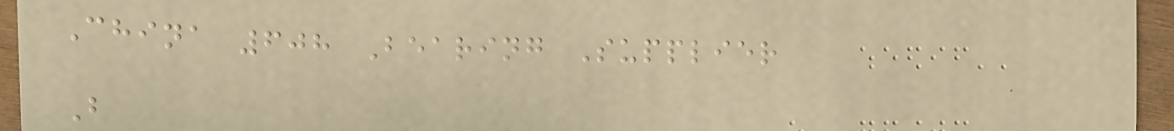China 608 Bearing Supplier
B
